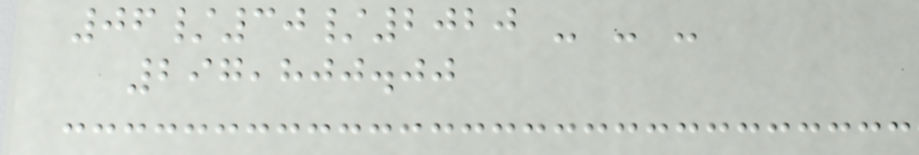06/30/2020 - - -
297,800.00
